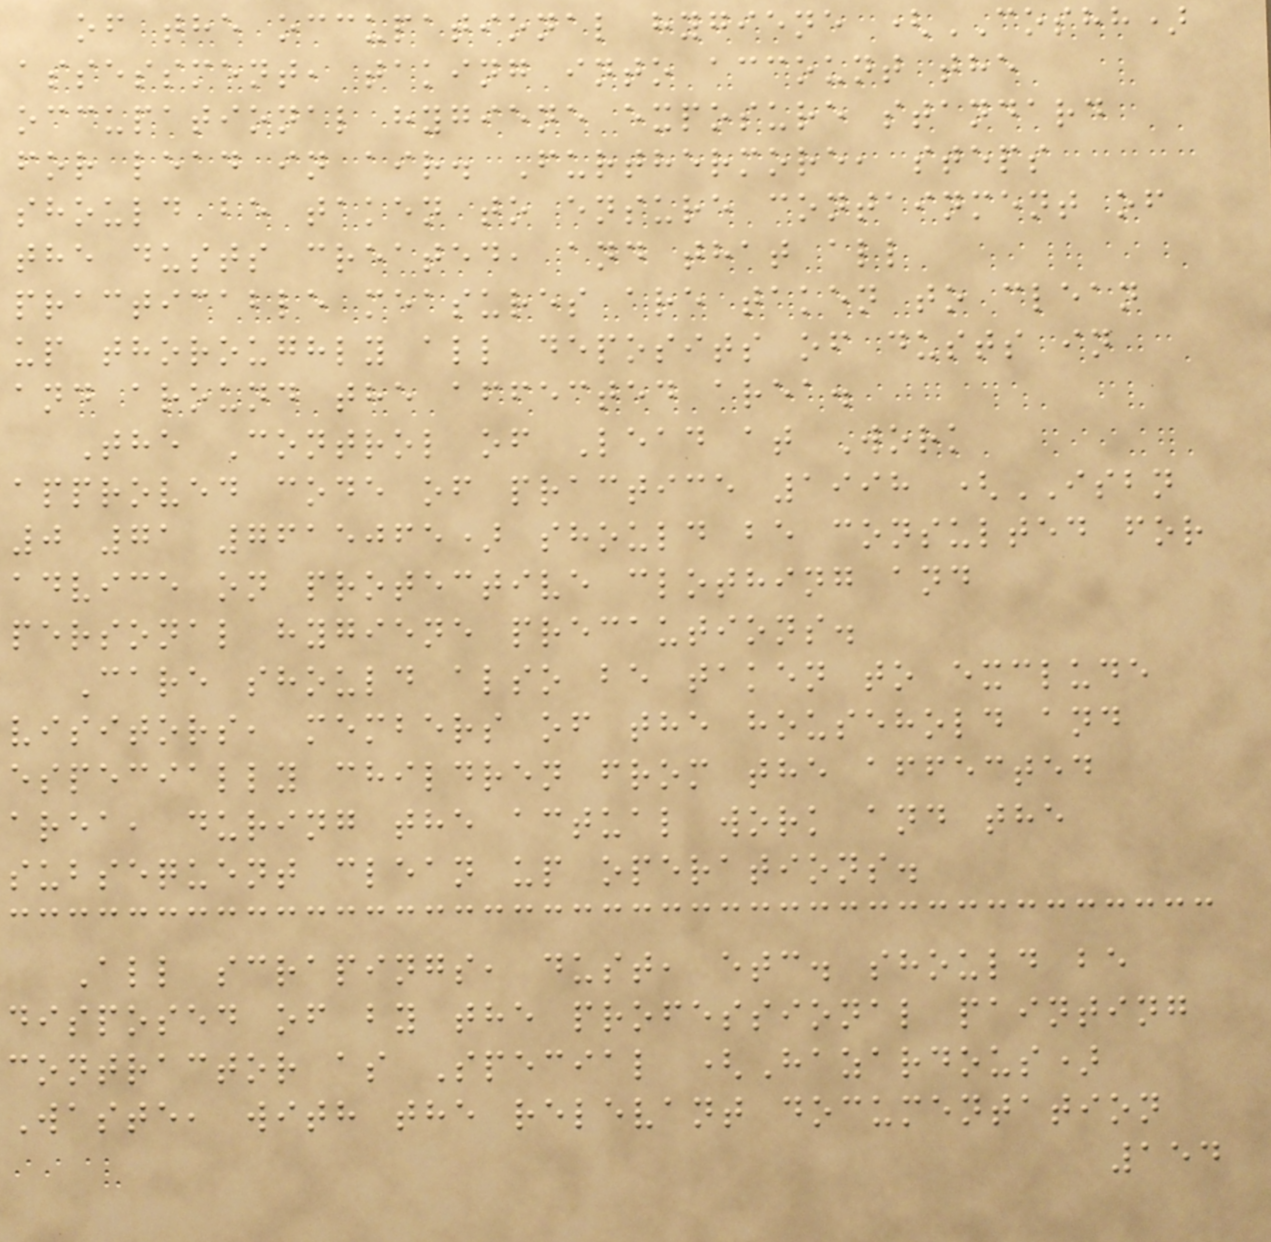of the occupational hygiene (COSHH)
assessment, taking into account the
occupational hygiene exposure standard
for lead in air. Furthermore, steps
should be taken to ensure containment of
the dusts created, and that all
practicable measures are taken to clean
up thoroughly all deposits of dusts in
and around the affected area.
The Control of Lead at Work
approved code of practice 1998 (ISBN
0 71 7615065) should be consulted for
advice on protective clothing and
personal hygiene precautions.
Care should also be taken to exclude
visitors, members of the household and
especially children from the affected
area, during the actual work and the
subsequent clean up operations.
All scrapings, dust, etc. should be
disposed of by the professional painting
contractor as Special (Hazardous)
Waste, with the relevant documentation
154
